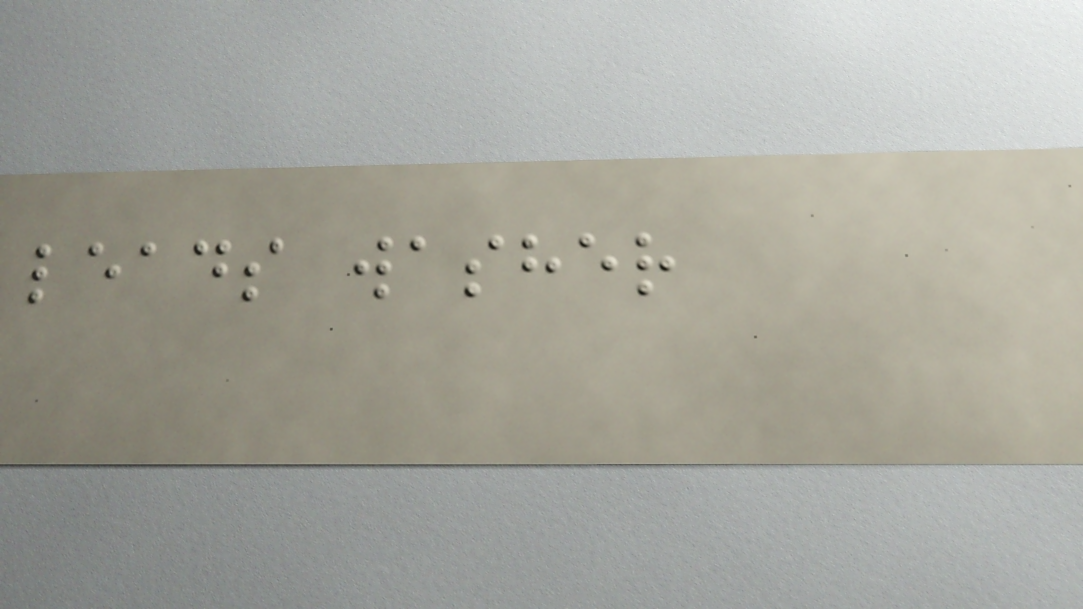leads washer
